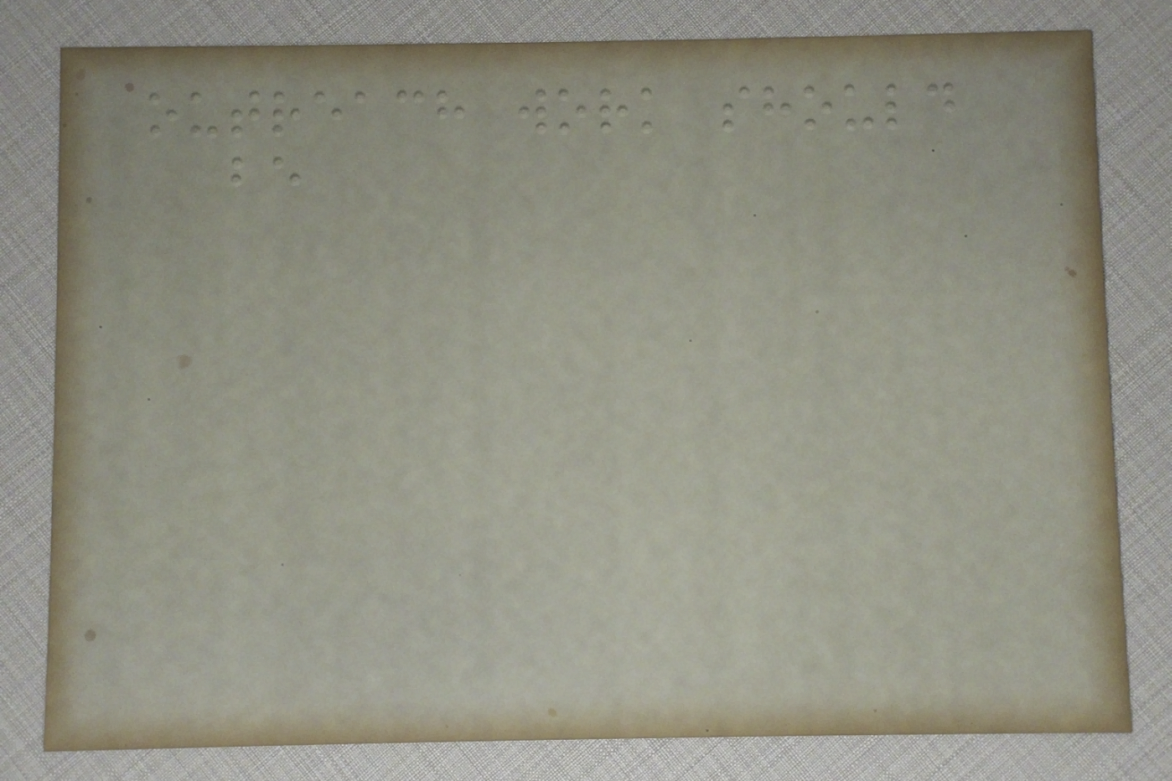outreach work should
be
